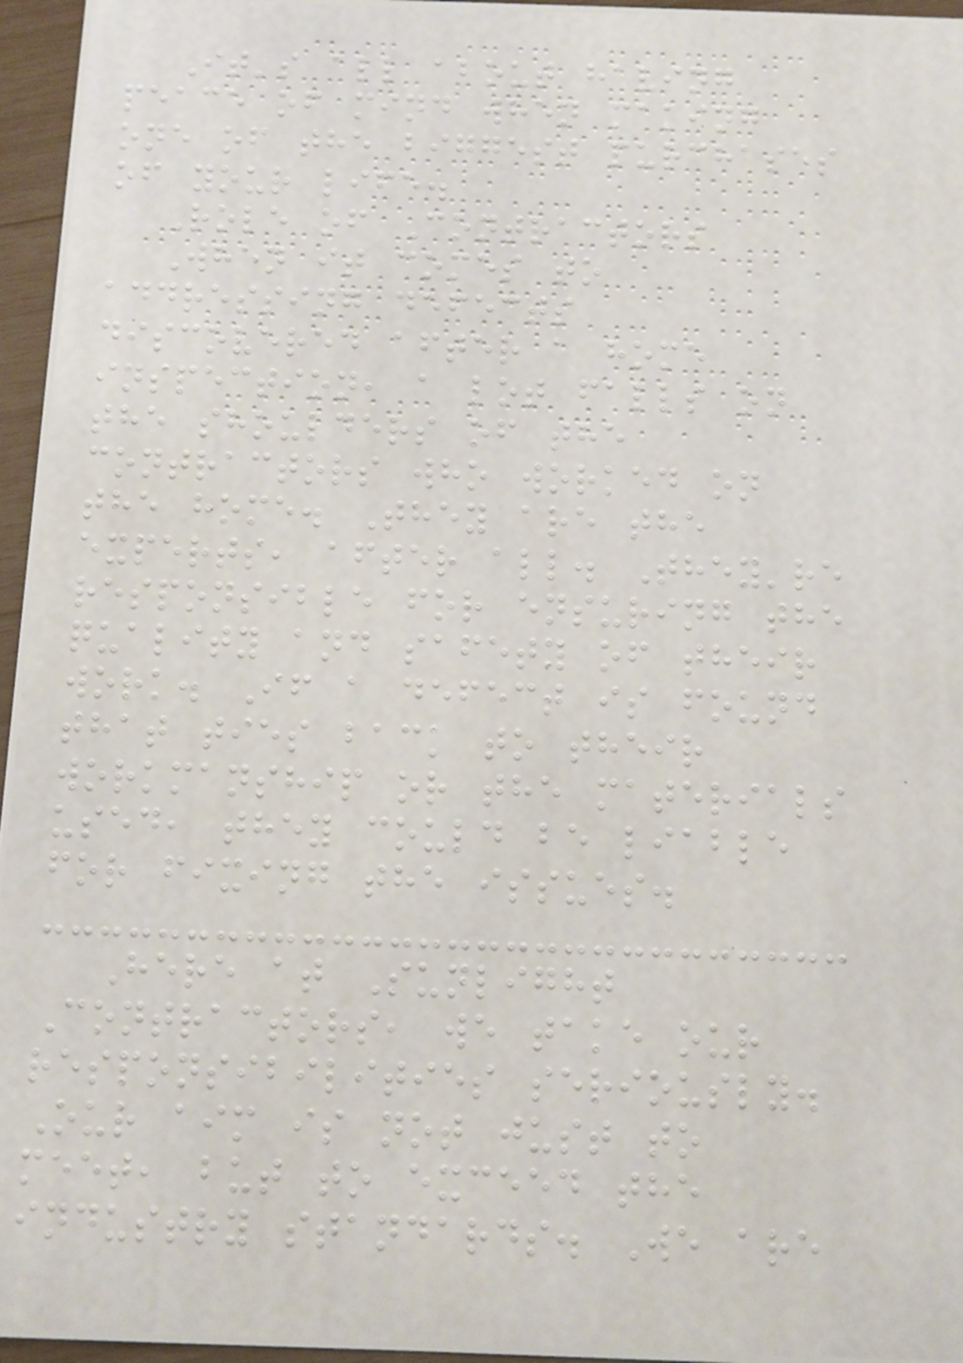It's all about having
peace of mind when making
one of the biggest purchases
of your life.
Role of Contractors
When it comes to
addressing defects
discovered after a home
inspection, a lot falls on
the shoulders of the
contractors who worked on
the home. They are the
experts, after all. They're
responsible for ensuring the
quality and safety of their
work. If a defect is found
that ties back to their
workmanship or the materials
used, they could be liable
for fixing the issues.
Here at Sunlight
Contractors, we take our
responsibilities seriously.
Our aim is not just to
meet, but to exceed the
industry standards. We are
